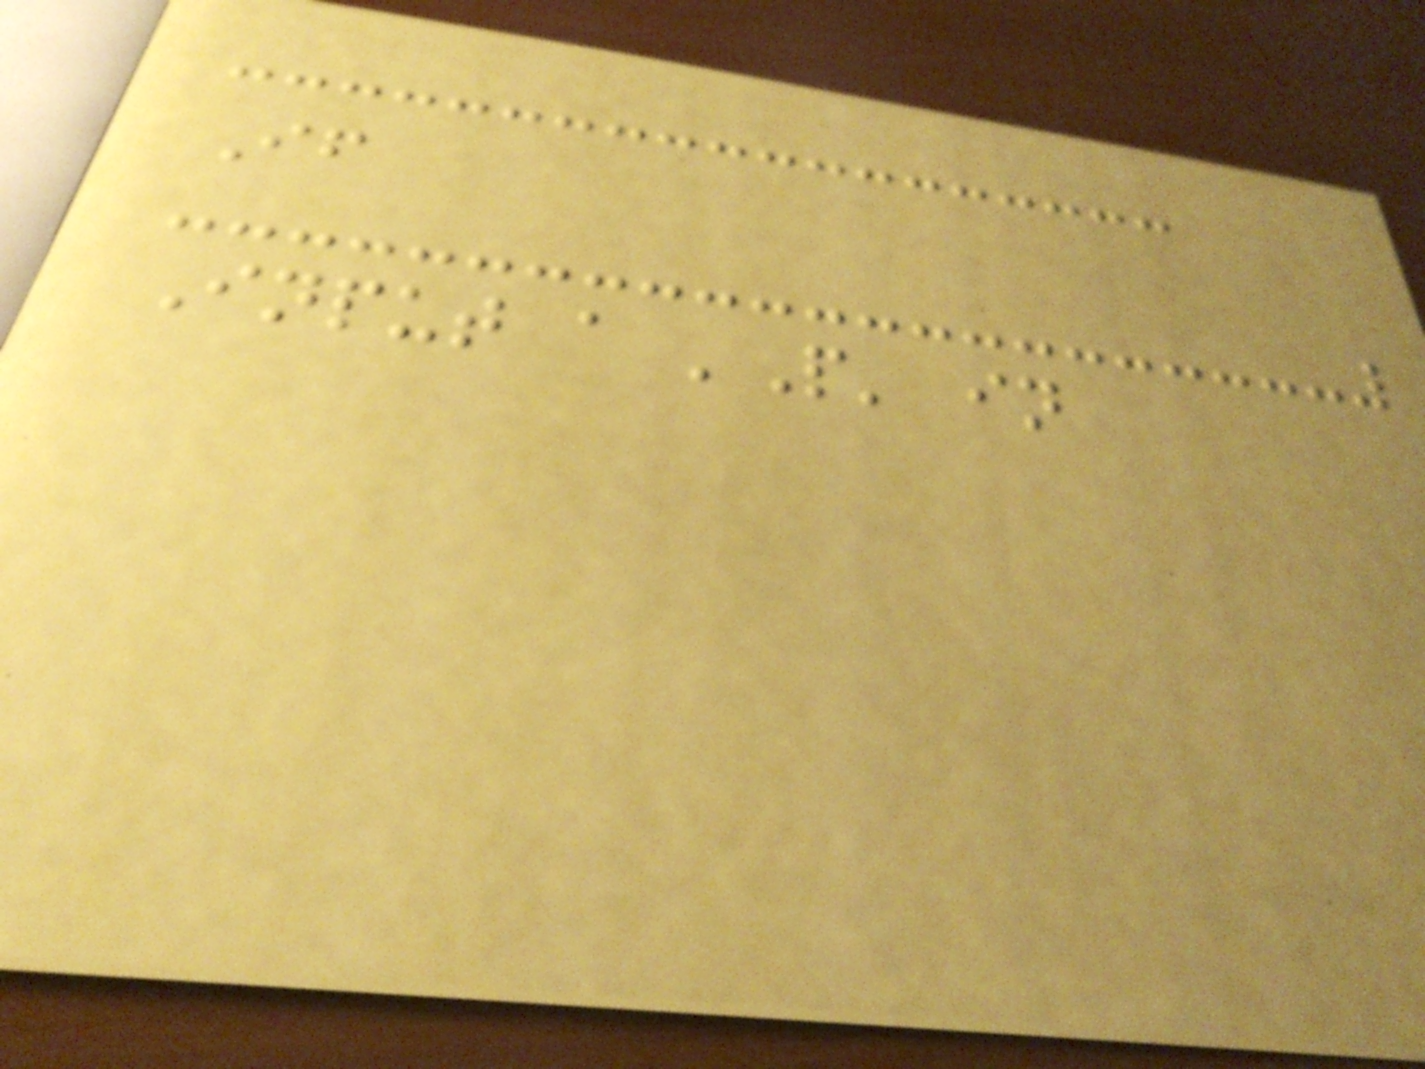If
Input a 'P' in
